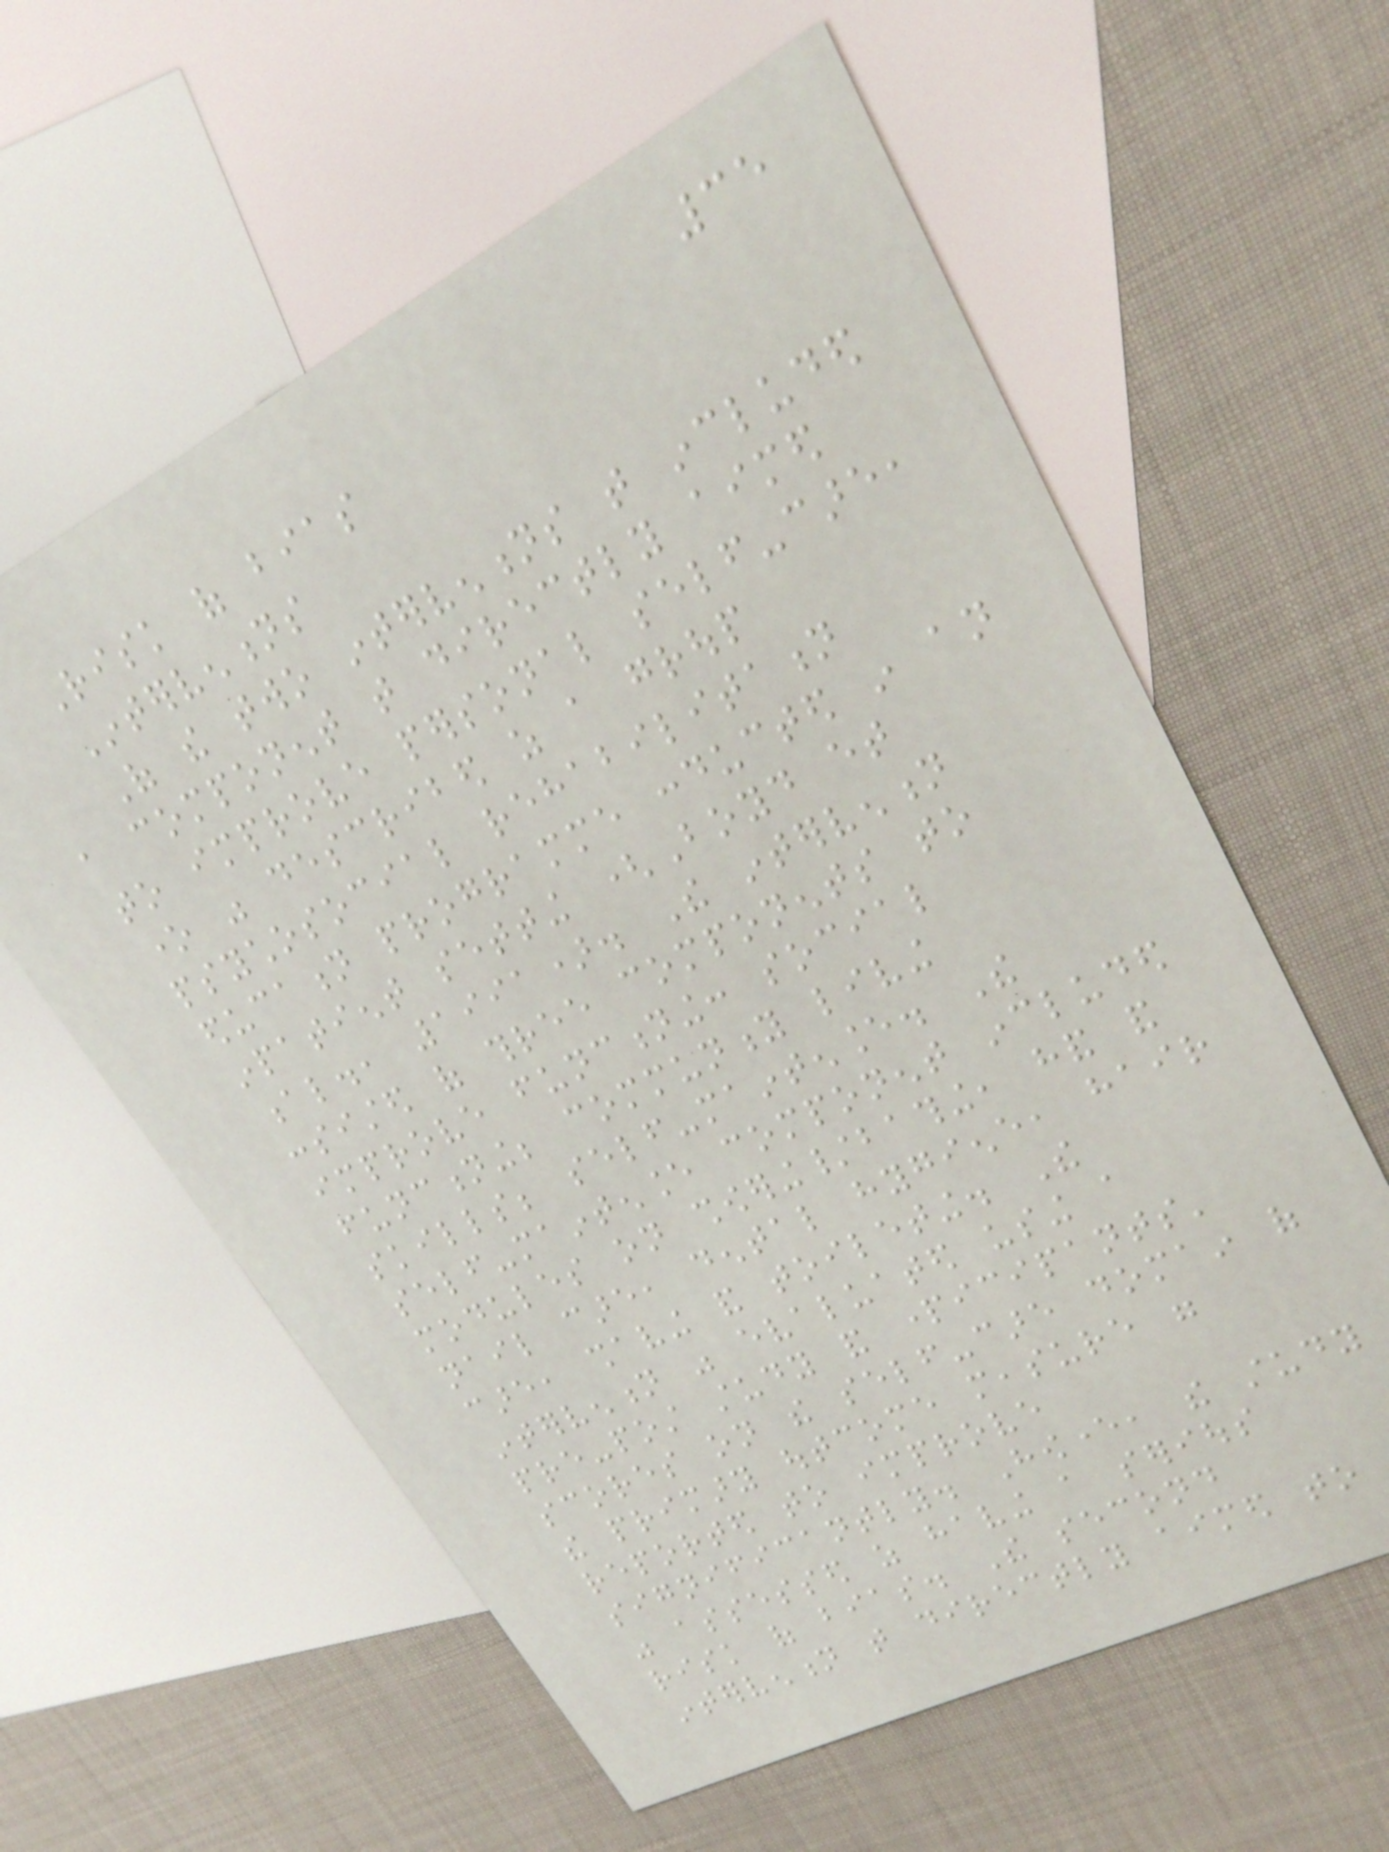35
Risk of bias
Interventions
Of the two interventions that included
a component that directly aimed
to improve personal self-care,
one was described as a group
psychosocial rehabilitation
education programme conducted in an
inpatient setting (Boyd et
al., 1991). The intervention
consisted of three components to
improve functioning: social
functioning; community living
skills; self-maintenance. The
self-maintenance component included
modules on showering/bathing, hand and
nail care, dental hygiene, hair
care, shaving and toileting. The
intervention was evaluated using a
pre-post study and participants'
scores on the self-care domain of
the primary outcome measure were
reported to improve
significantly. However, the study
was assessed as having a serious
risk of bias. The second
intervention that directly aimed to
